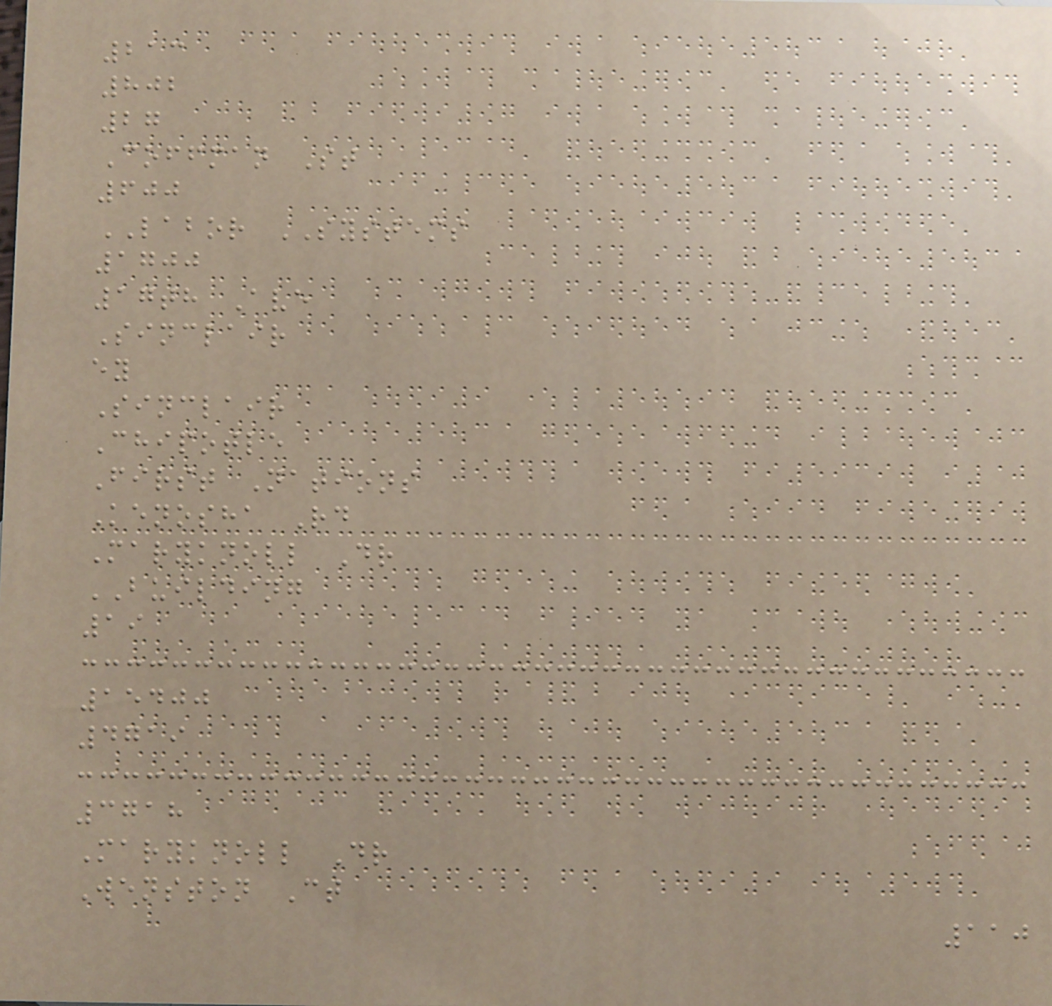213
802
27
Coffman St
600
LABOR SYSTEMS
1700
17th Ave
Sinclair
ey
Sinclair
Chipotle
First Nations
Kenosha Rd
Maryknoll Dr
BUILDING
19
15400
4719
3718
Maryknoll Dr
Wenston Ct
110
